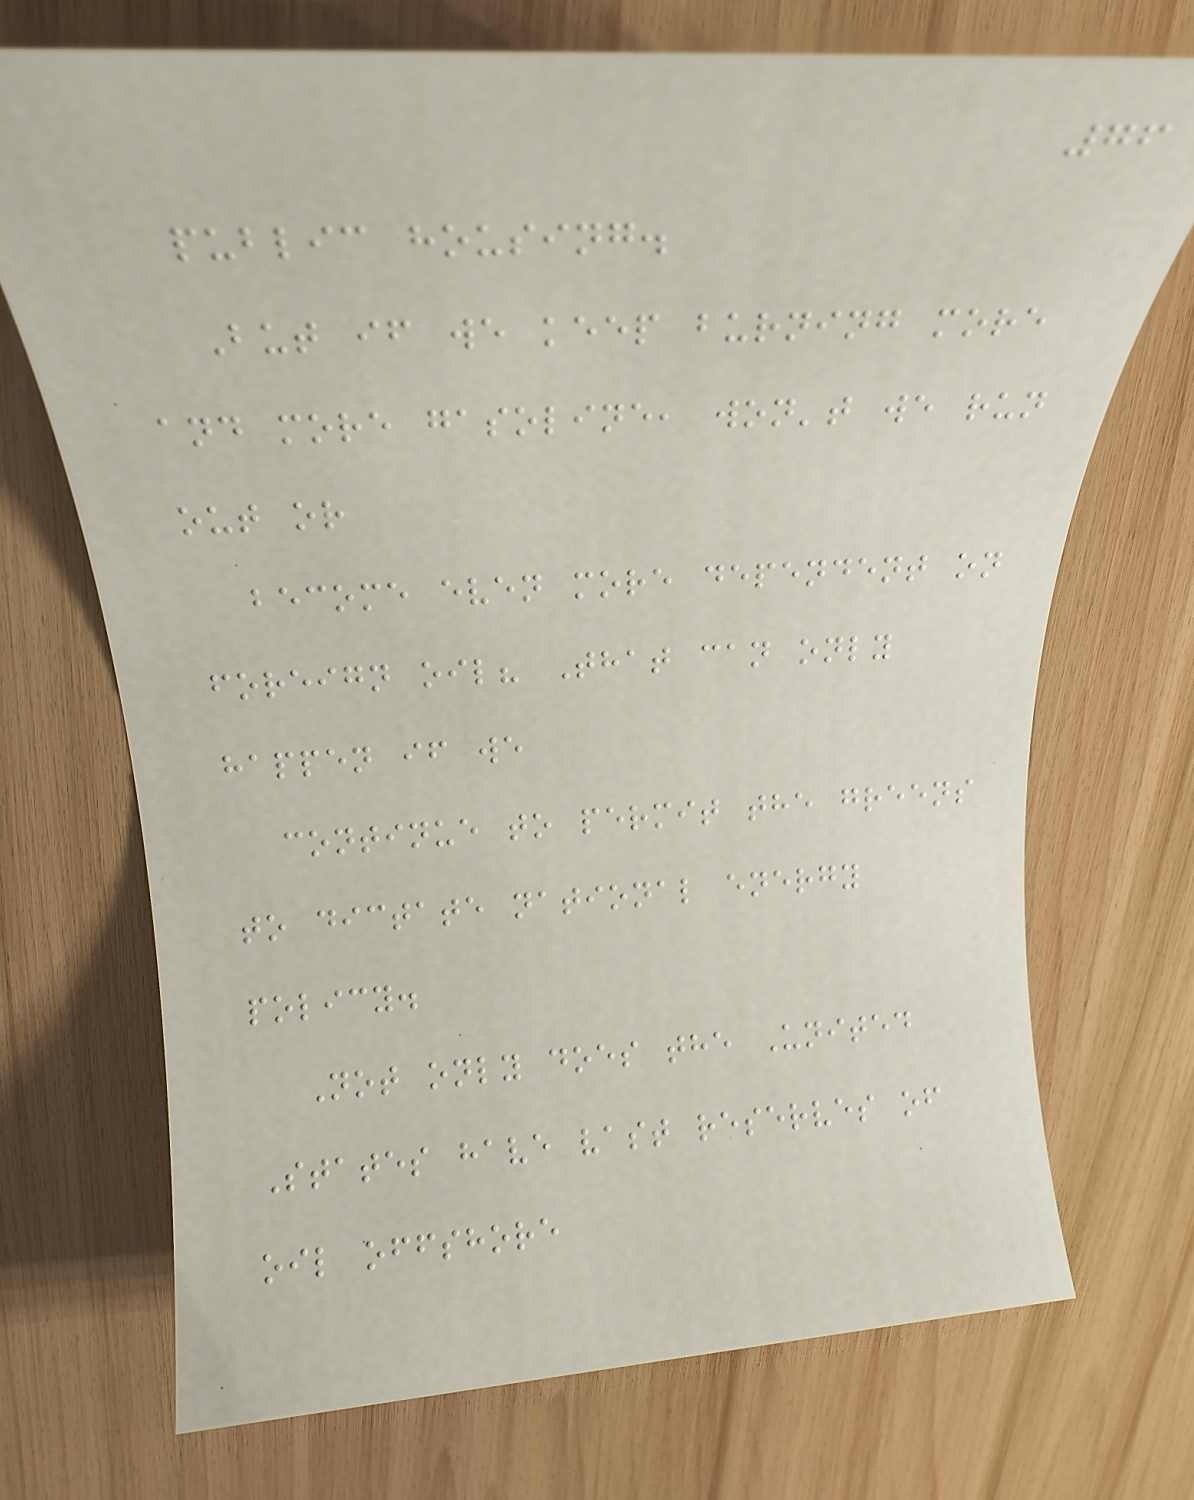76
public housing.
But if we keep burning more
and more gasoline, won't we run
out or
become even more dependent on
foreign oil? That can only
happen if we
continue to permit the greens
to dictate national energy
policy.
Not only does the United
States have vast reserves of
oil offshore
